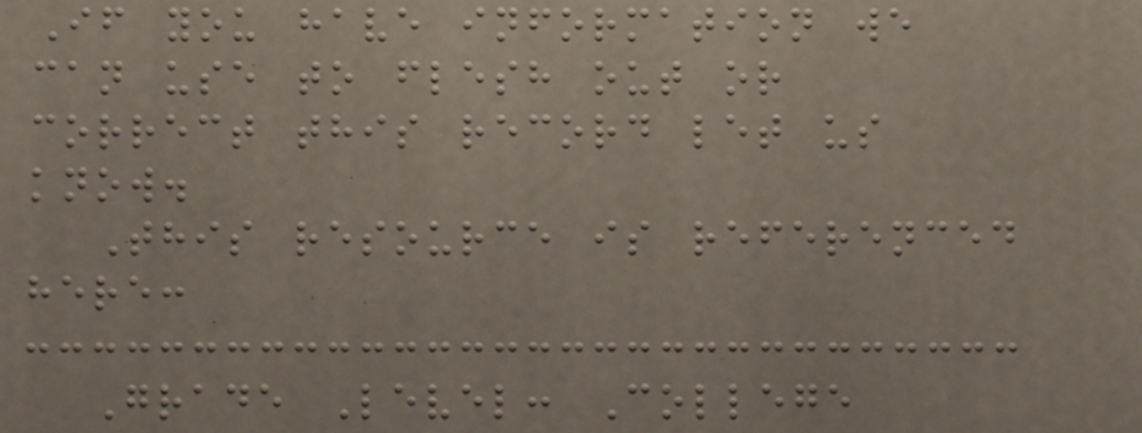If you have information we
can use to flesh out or
correct this record let us
know.
This resource is referenced
here:
Grade Level: College
